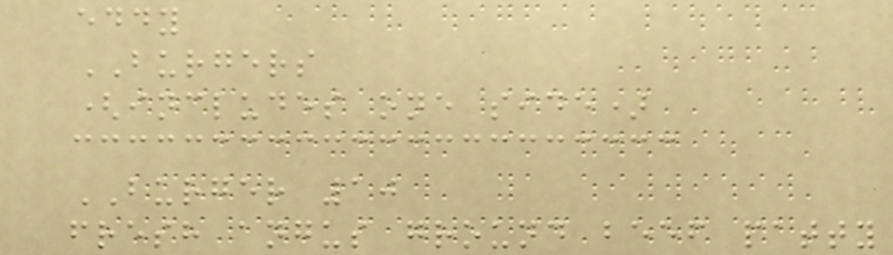eddy
BURGERS
(includes one side)
BURGER 10
fresh angus ground beef patty
